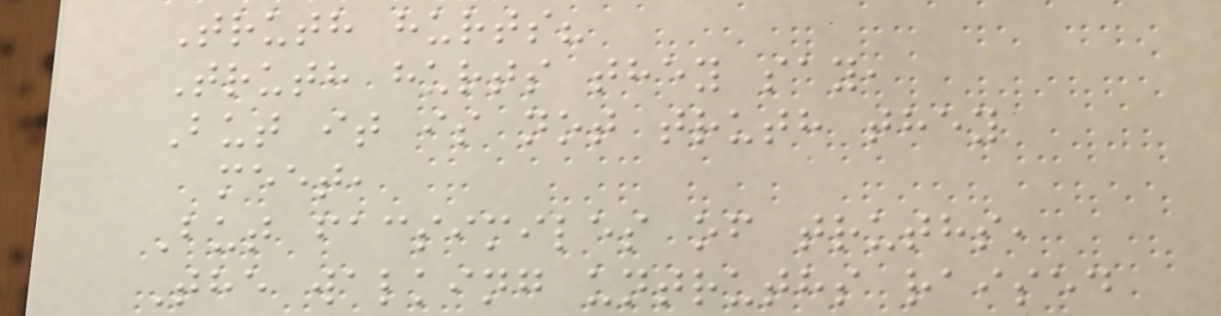Truth hurts?
Truth hurts they say,
But it is not truth they
meet,
But facsimiles of truths,
The walking untruths raised
